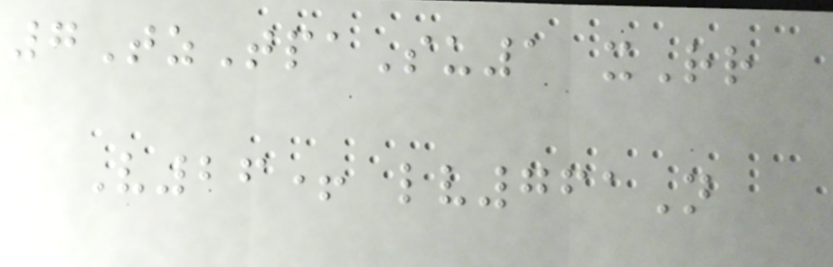7TzTpaSu1 xRr
V26+ lv761N
